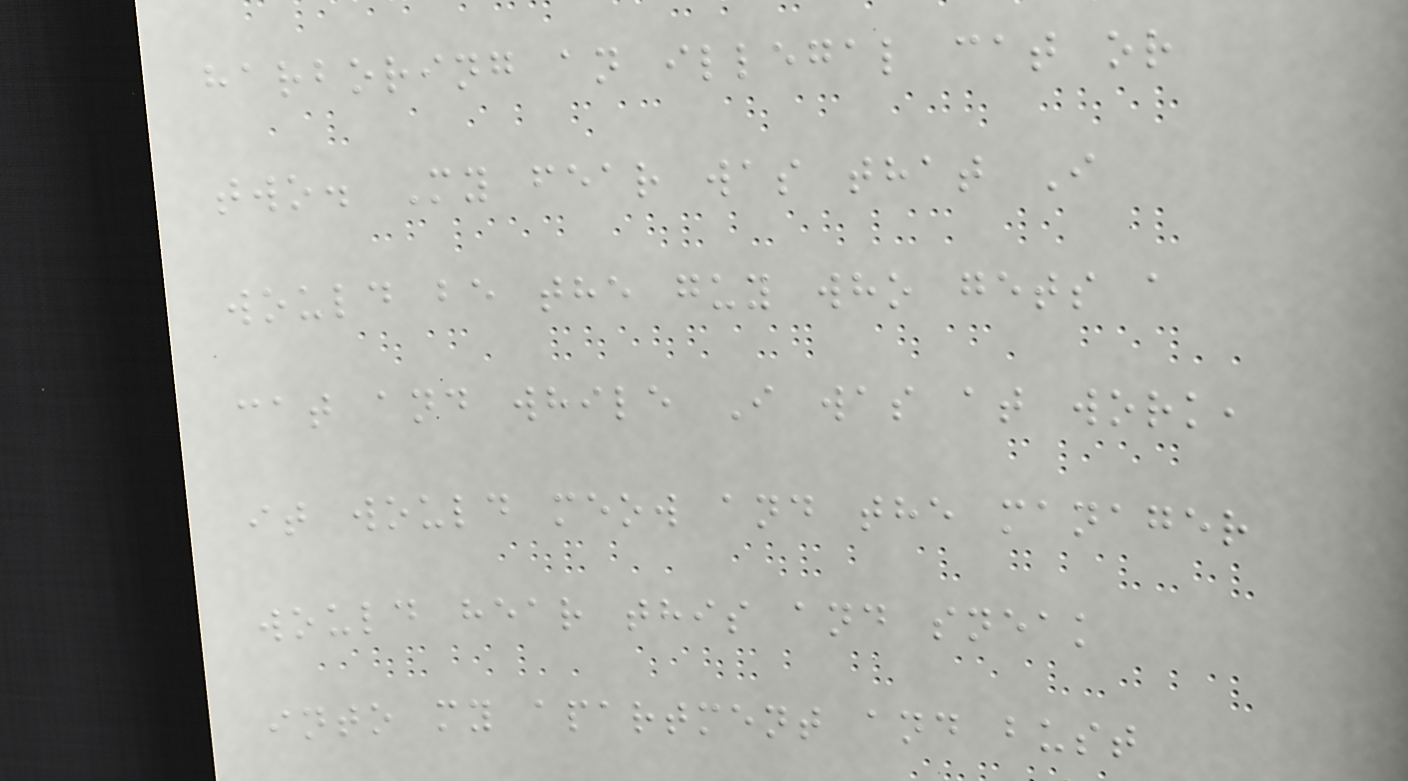harboring an illegal cat or
two. My fear was that I
would be the guy who gets a
cat and while I was at work,
it would meow and the manager
would hear this and sneak
into my apartment and bust
